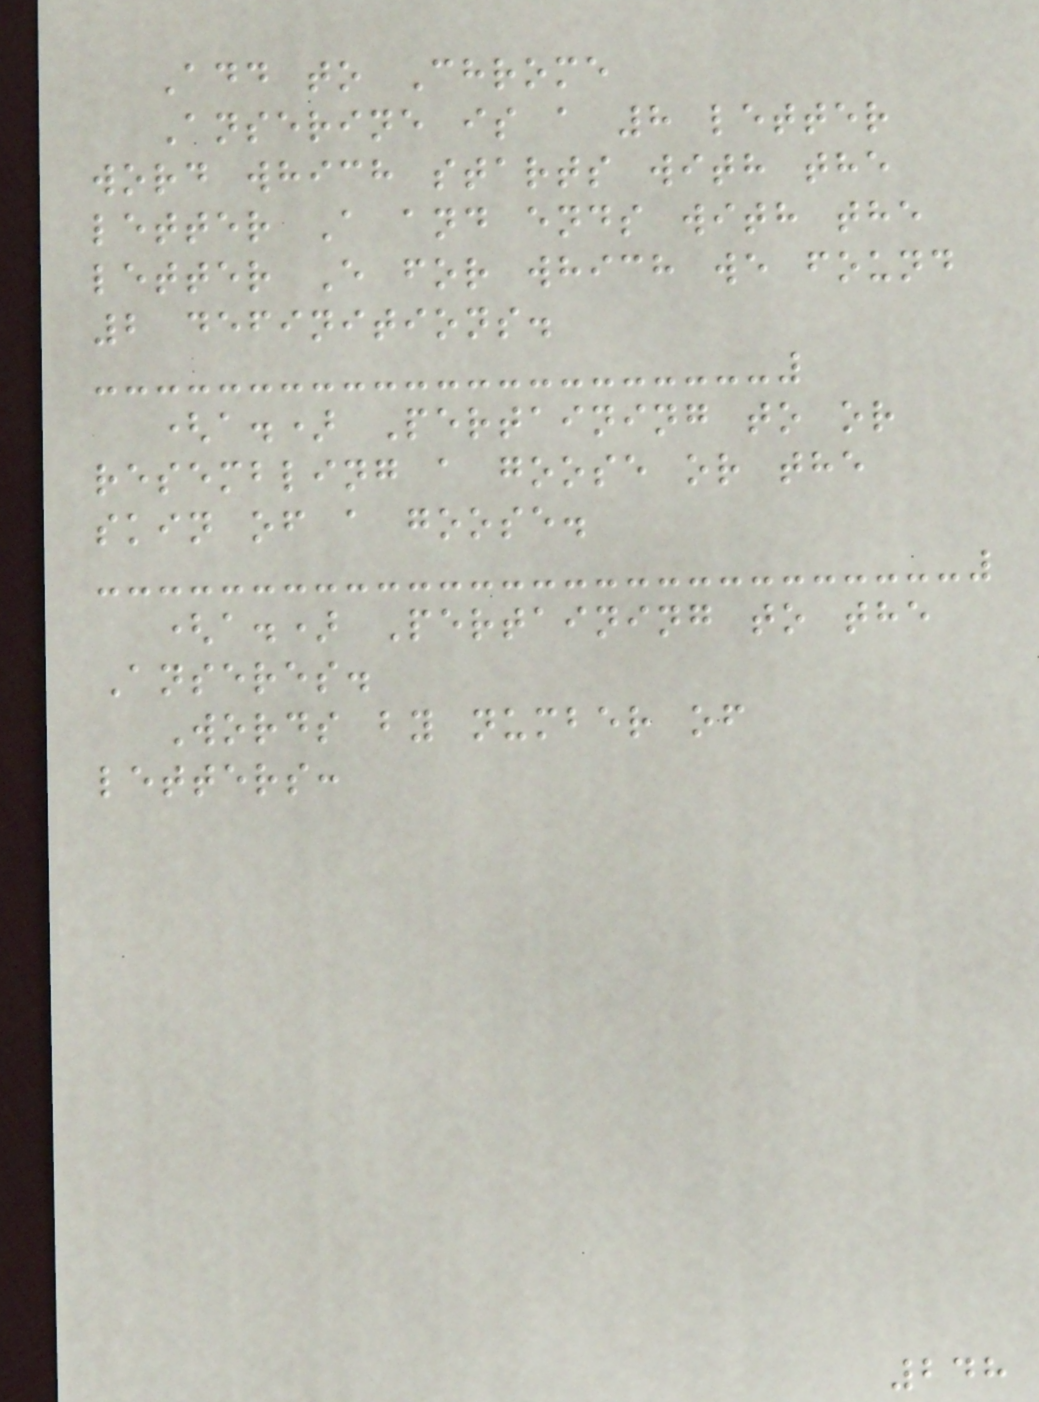Add to Chrome
Anserine is a 8 letter
word which starts with the
letter A and ends with the
letter E for which we found
2 definitions.
(a.) Pertaining to or
resembling a goose or the
skin of a goose.
(a.) Pertaining to the
Anseres.
Words by number of
letters:
248
